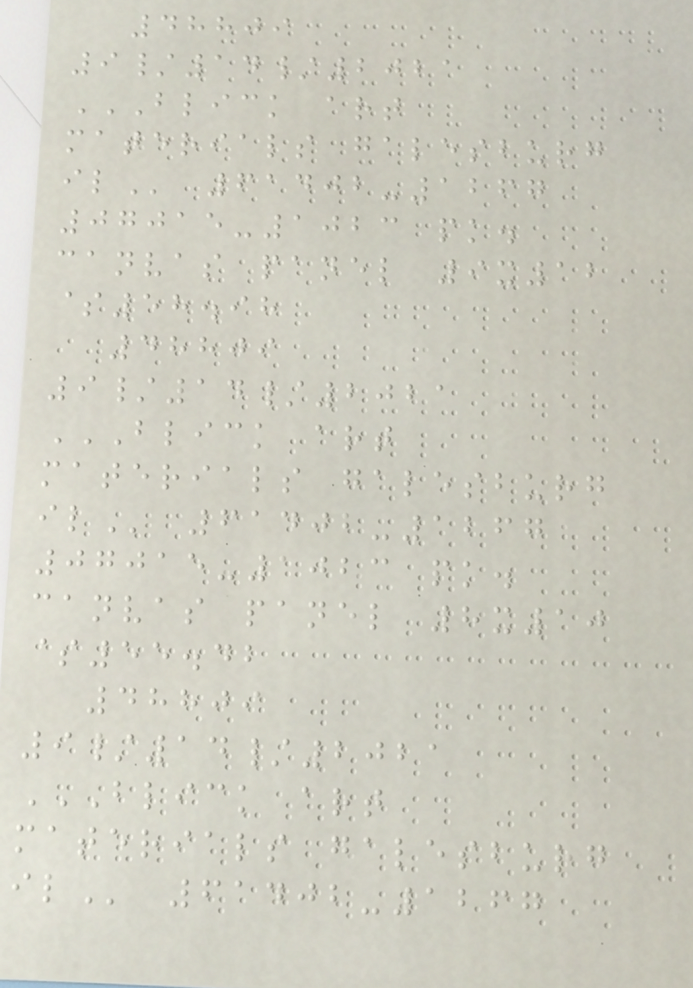48809
9/14/2021
BLICK ART
MATERIALS GALESBURG
IL 61402-1267
07015-1023 pk.
canvas panel 9x12
$58.98
48809
9/14/2021
BLICK ART
MATERIALS GALESBURG
IL 61402-1267
07015-1023 pk.
canvas panel 8x10
$55.42
48809
9/14/2021
BLICK ART
MATERIALS GALESBURG
IL 61402-1267
